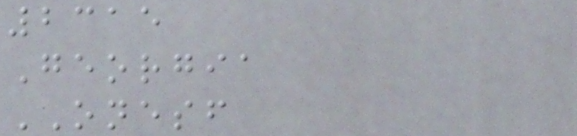2315
Georgia
ONESF
